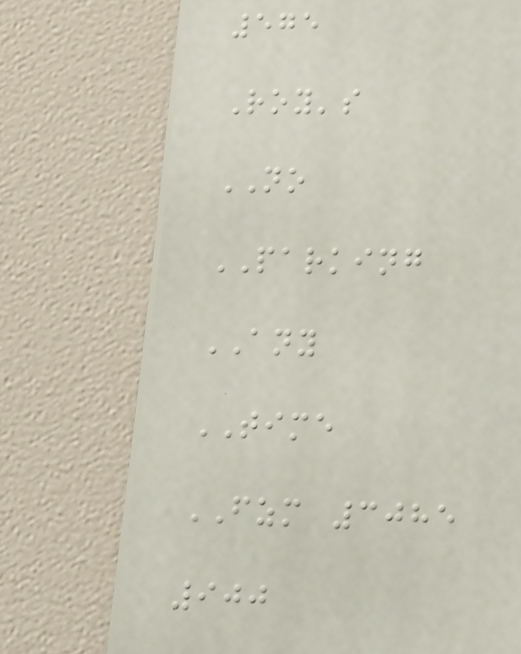575
Roy's
NO
PARKING
ANY
TIME
FZM 3085
900
